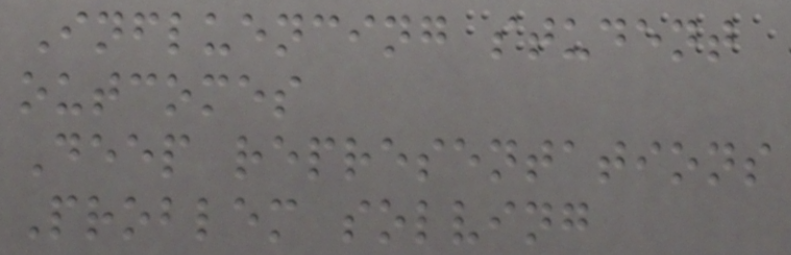Influencing student
outcomes
Deep representations
Problem solving
